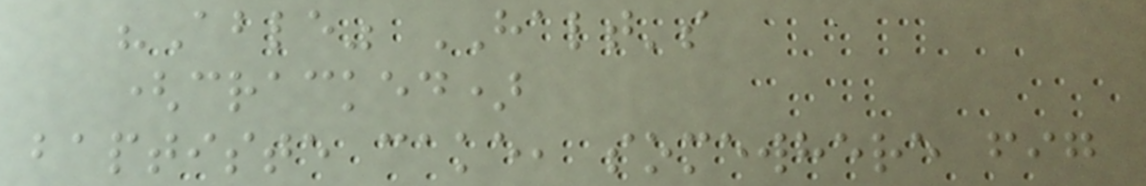"Able" HALT's
(cracked)
baptiste cake, somewhere fig
